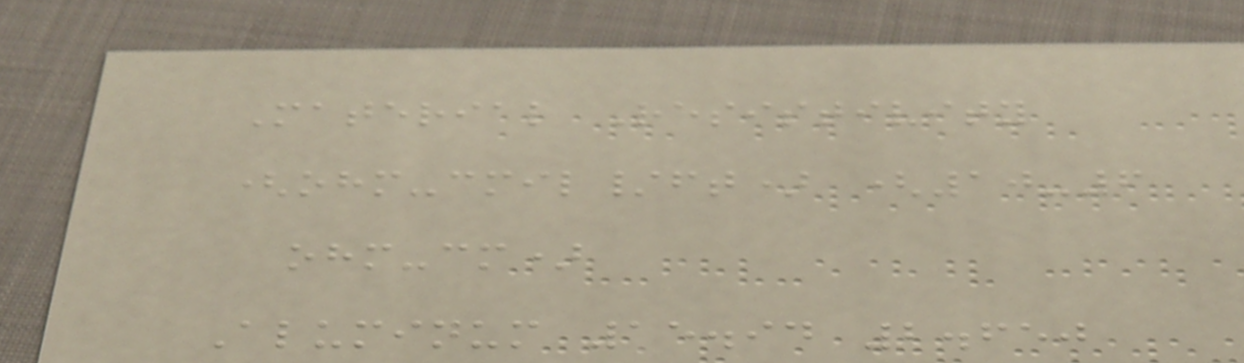Material Resistivity
(ohm-cmil/ft) (10-6
ohm-cm)
Aluminum 15.94 2.650
